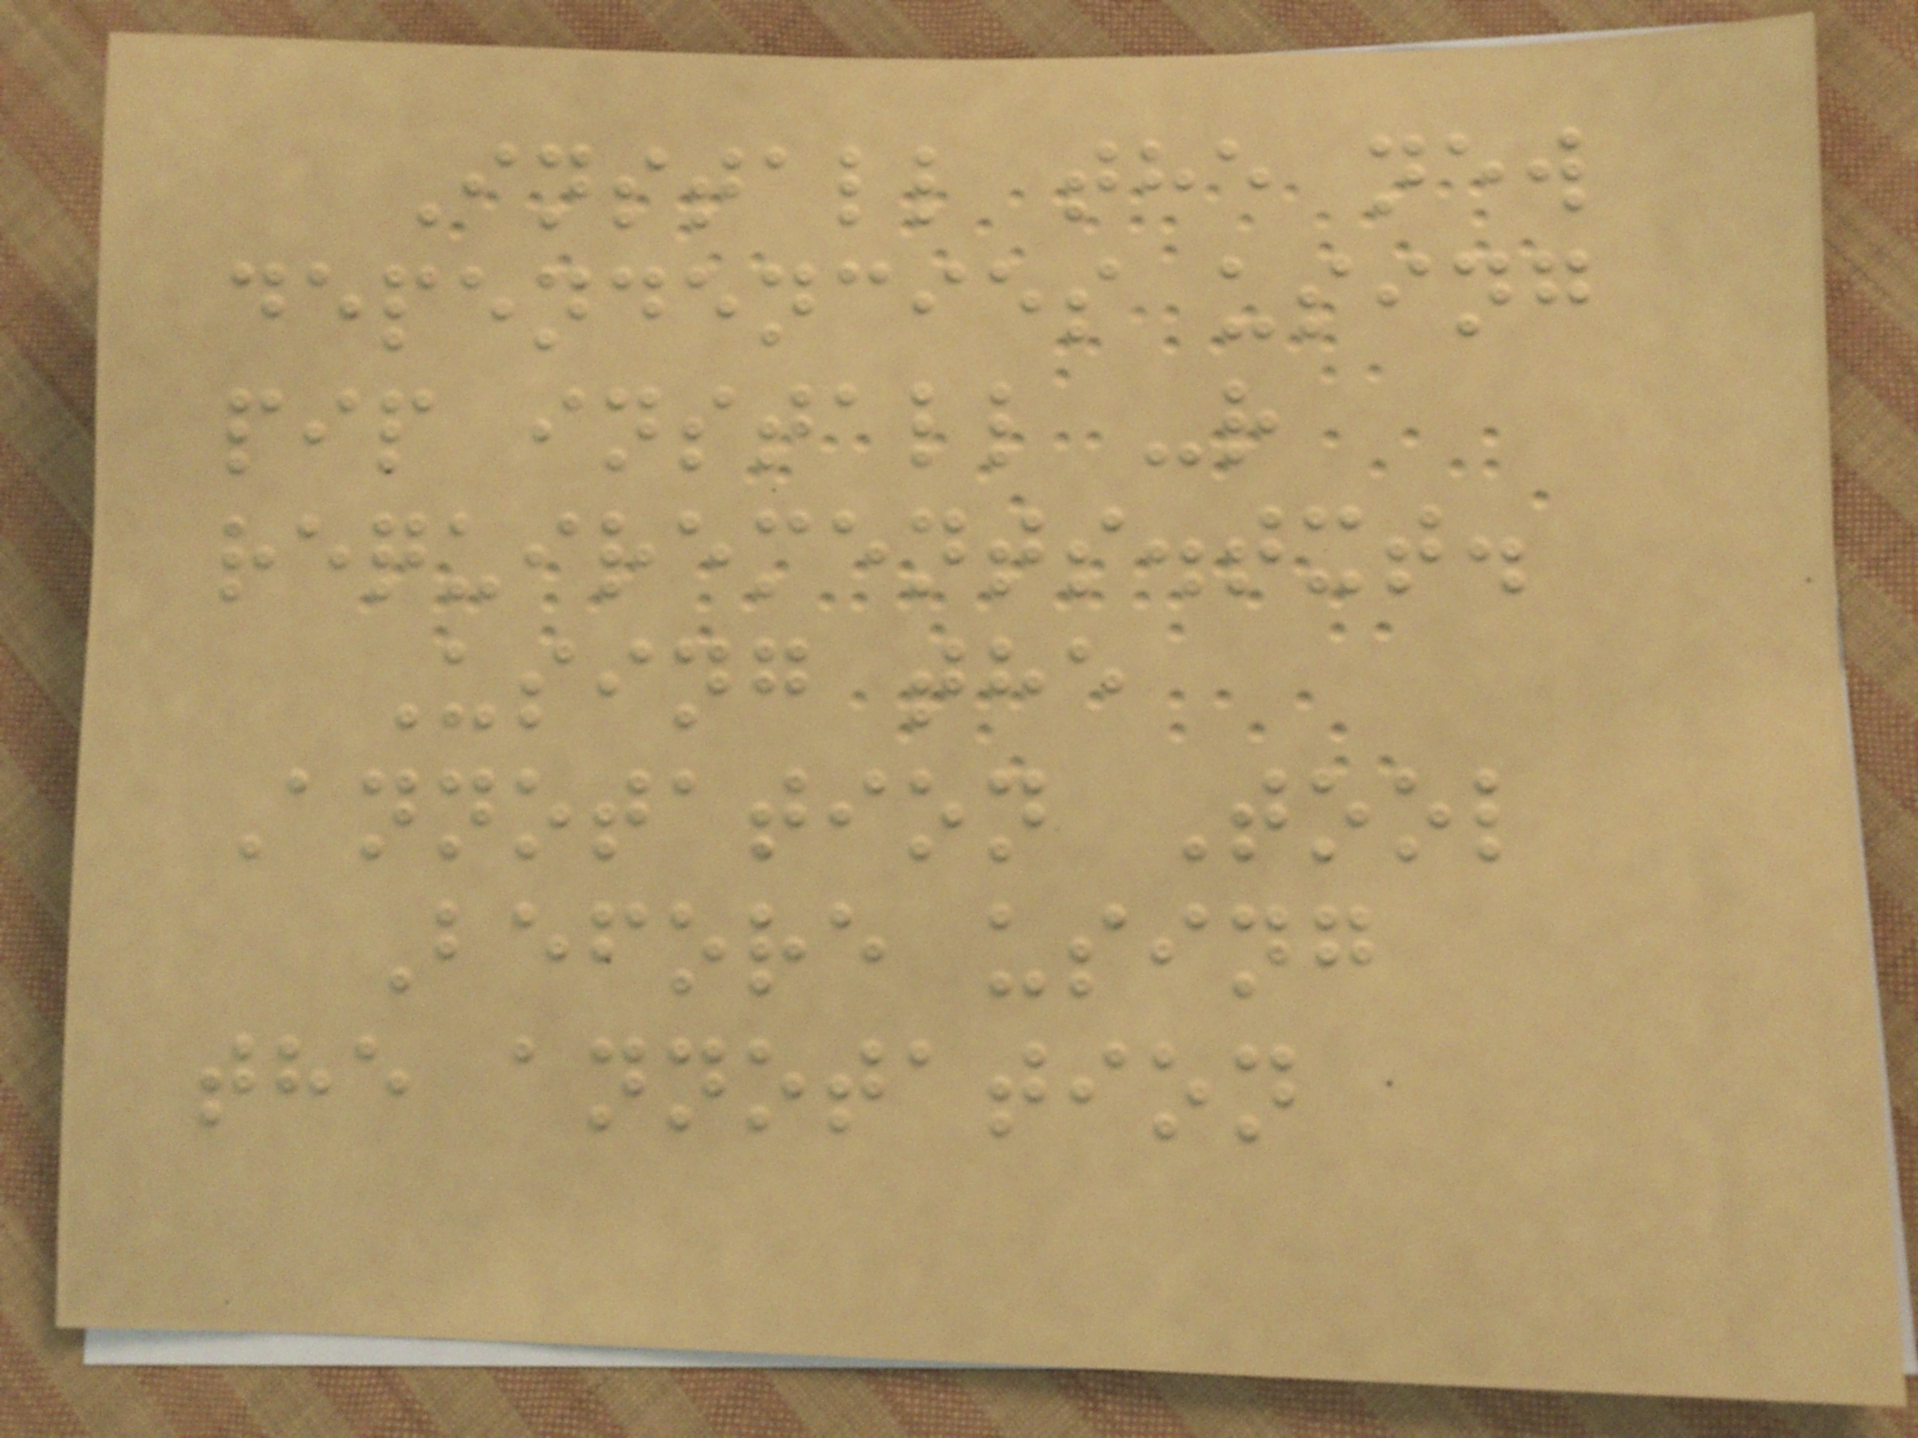Install the new
dependencies using
pip install -r
requirements.txt.
Using the
Annotation Tool
Before using
the annotation
